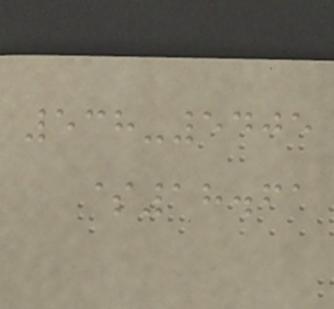538-5405
$18.61
